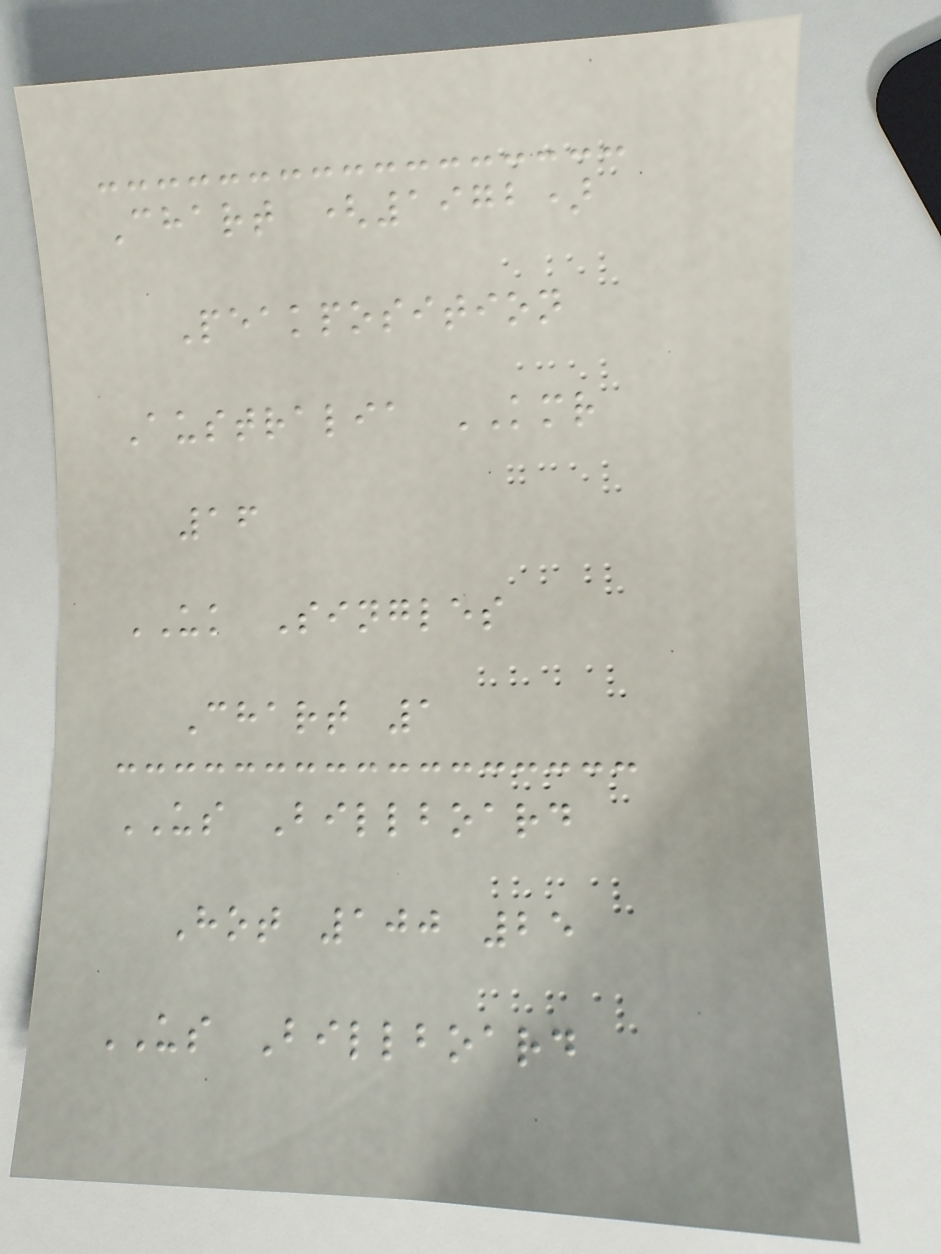Chart (1972)
Peakposition
Australia KMR
16
UK Singles
Chart 1
US Billboard
Hot 100 25
US Billboard
